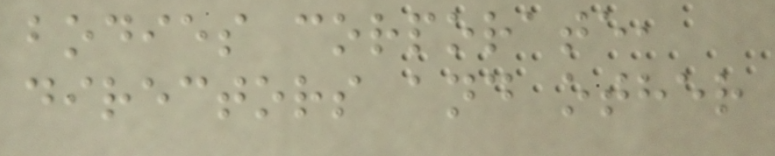bodies corporate,
directors and other
